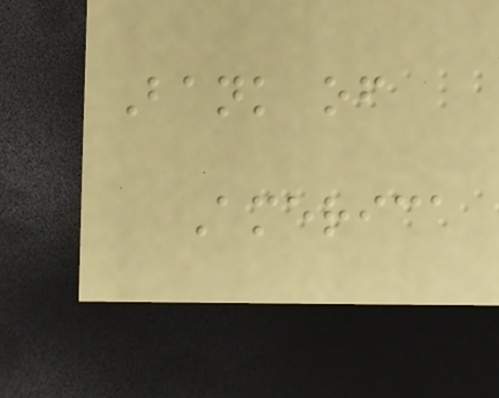Bank of
America
